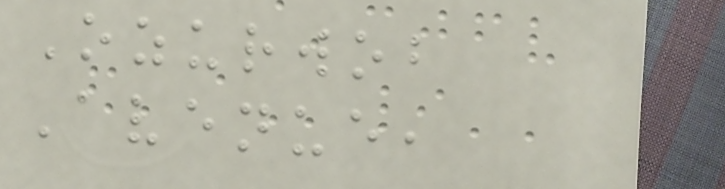Ozurwob
Avenue,
